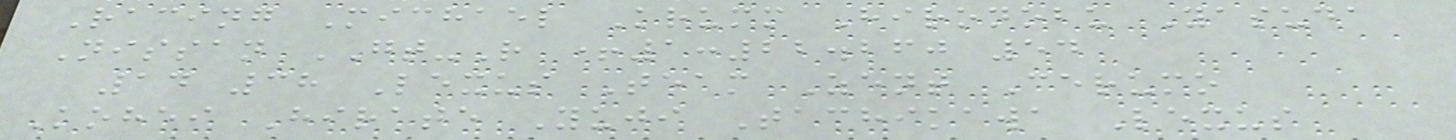Racing Michael Krumm Hironobu Yasuda
Nissan GT-R +1:22.260 54
14 38 Lexus Team Zent Cerumo
Kohei Hirate Yuji Tachikawa Lexus
